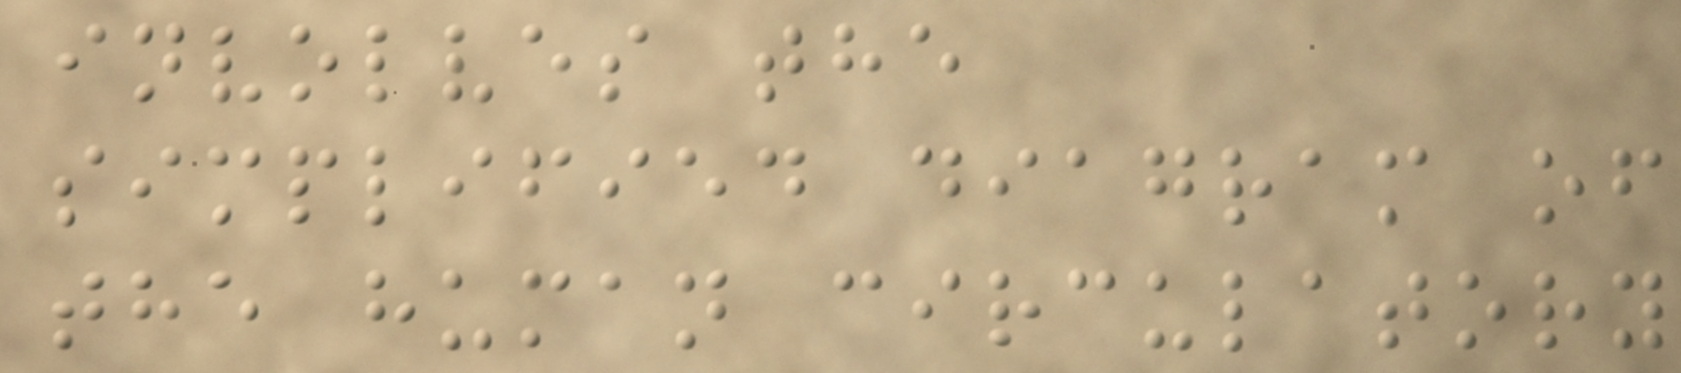involves the
simplified diagram of
the human circulatory
